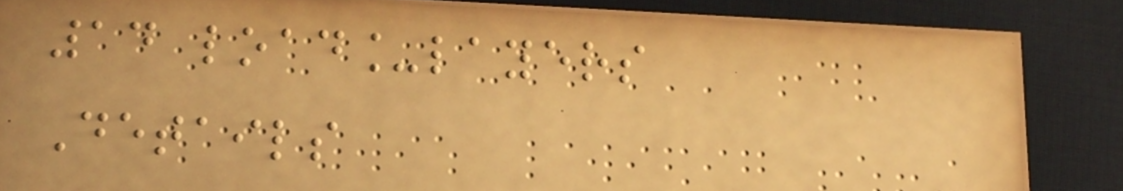14 load_layers
Details
